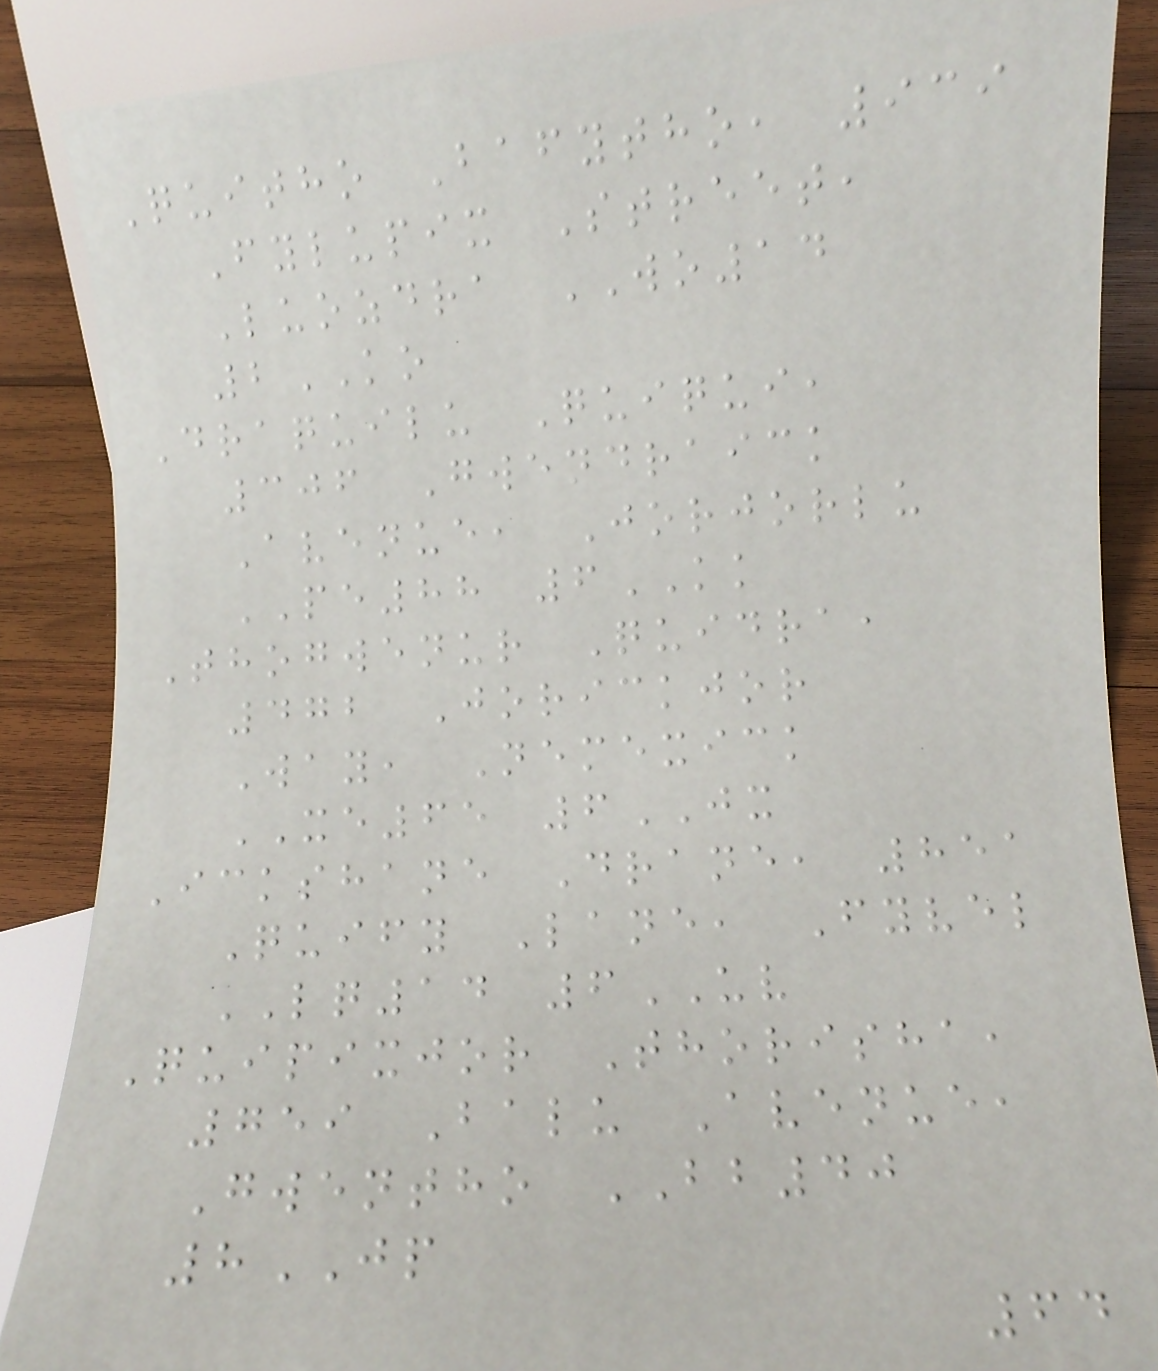Quitho Bafytho, 939
Fylupix Street,
Luozdra WO14
2KO
Draquilu Quiqui,
306 Gwendraick
Avenue, Jorjorlu
PE88 6KK
Thogwenur Quidra,
472 Jorickjor
Way, Nemexick
XE65 6JX
Ickshane Drane, 851
Quify Lane, Fyvel
LQ14 6UV
Quipixjor Thorisha,
759 Balu Avenue,
Gwentho BB40
8JP
64
